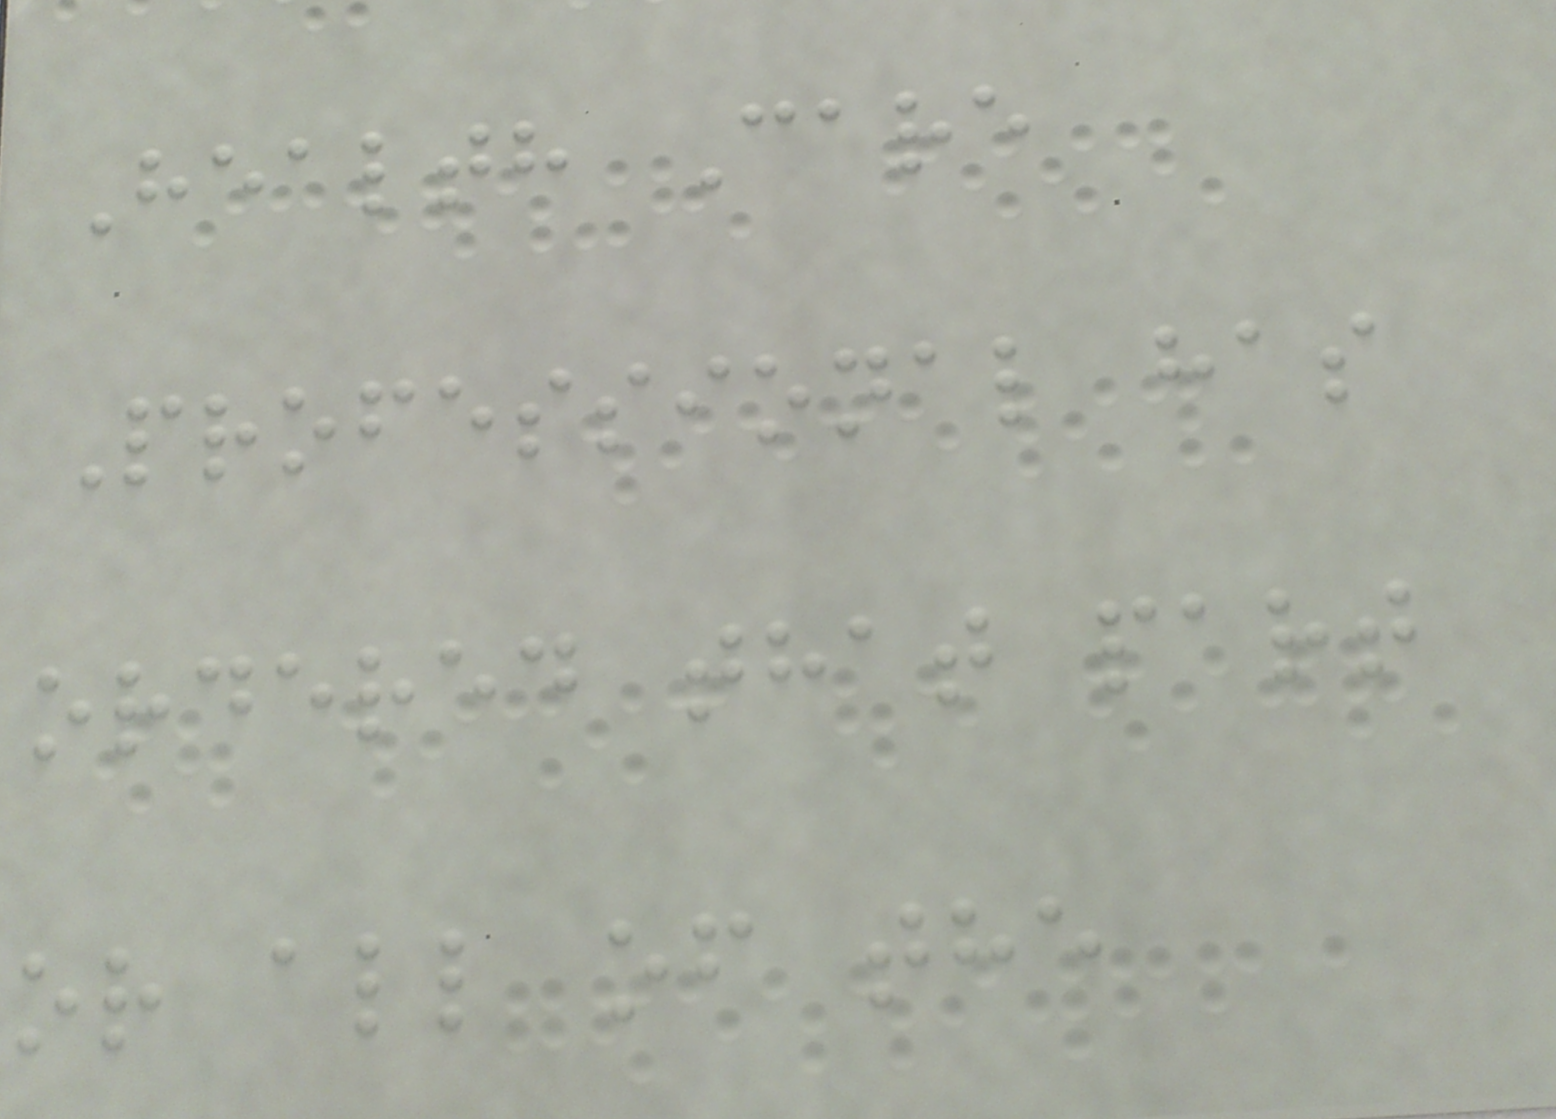Health Care
Professional has
ordered that part
or all of the
